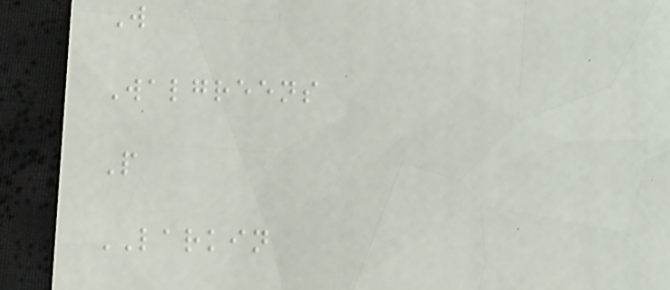W
Walgreens
P
LARKIN
